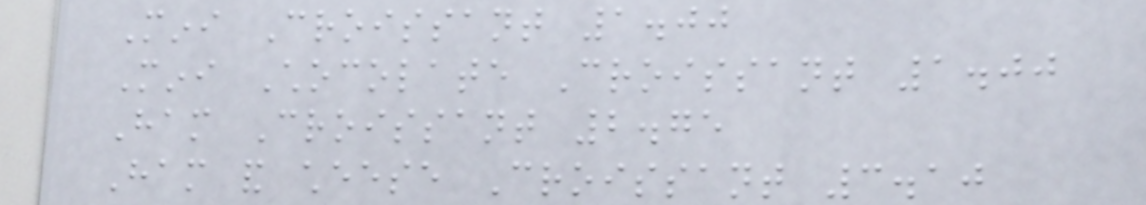Mini Croissant 1.00
Mini Chocolate Croissant 1.00
Ham Croissant 2.75
Ham and cheese Croissant 3.10
